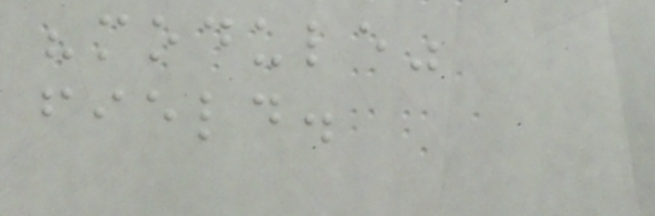"module"
field.
